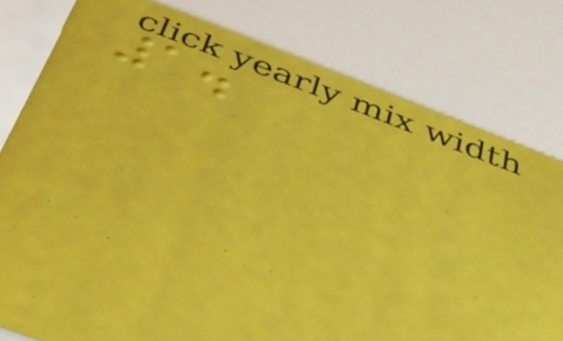1.
